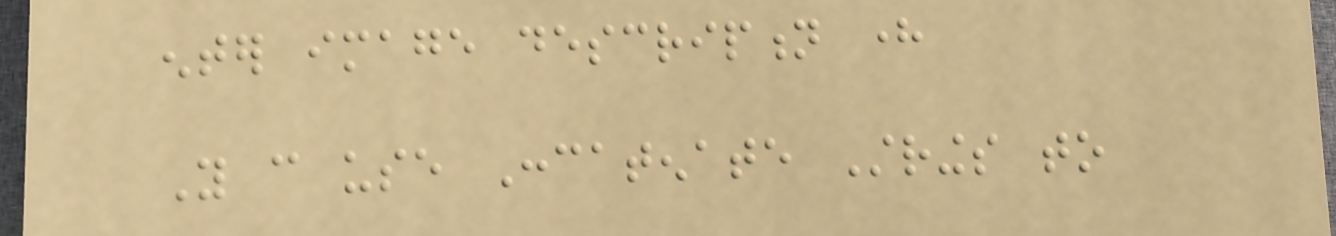enter image description here
You can use Concatenate Strings to
